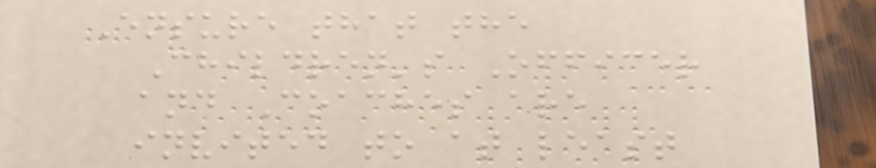Ensure that the
Children's Officer
and Coaches are
invited to at least
